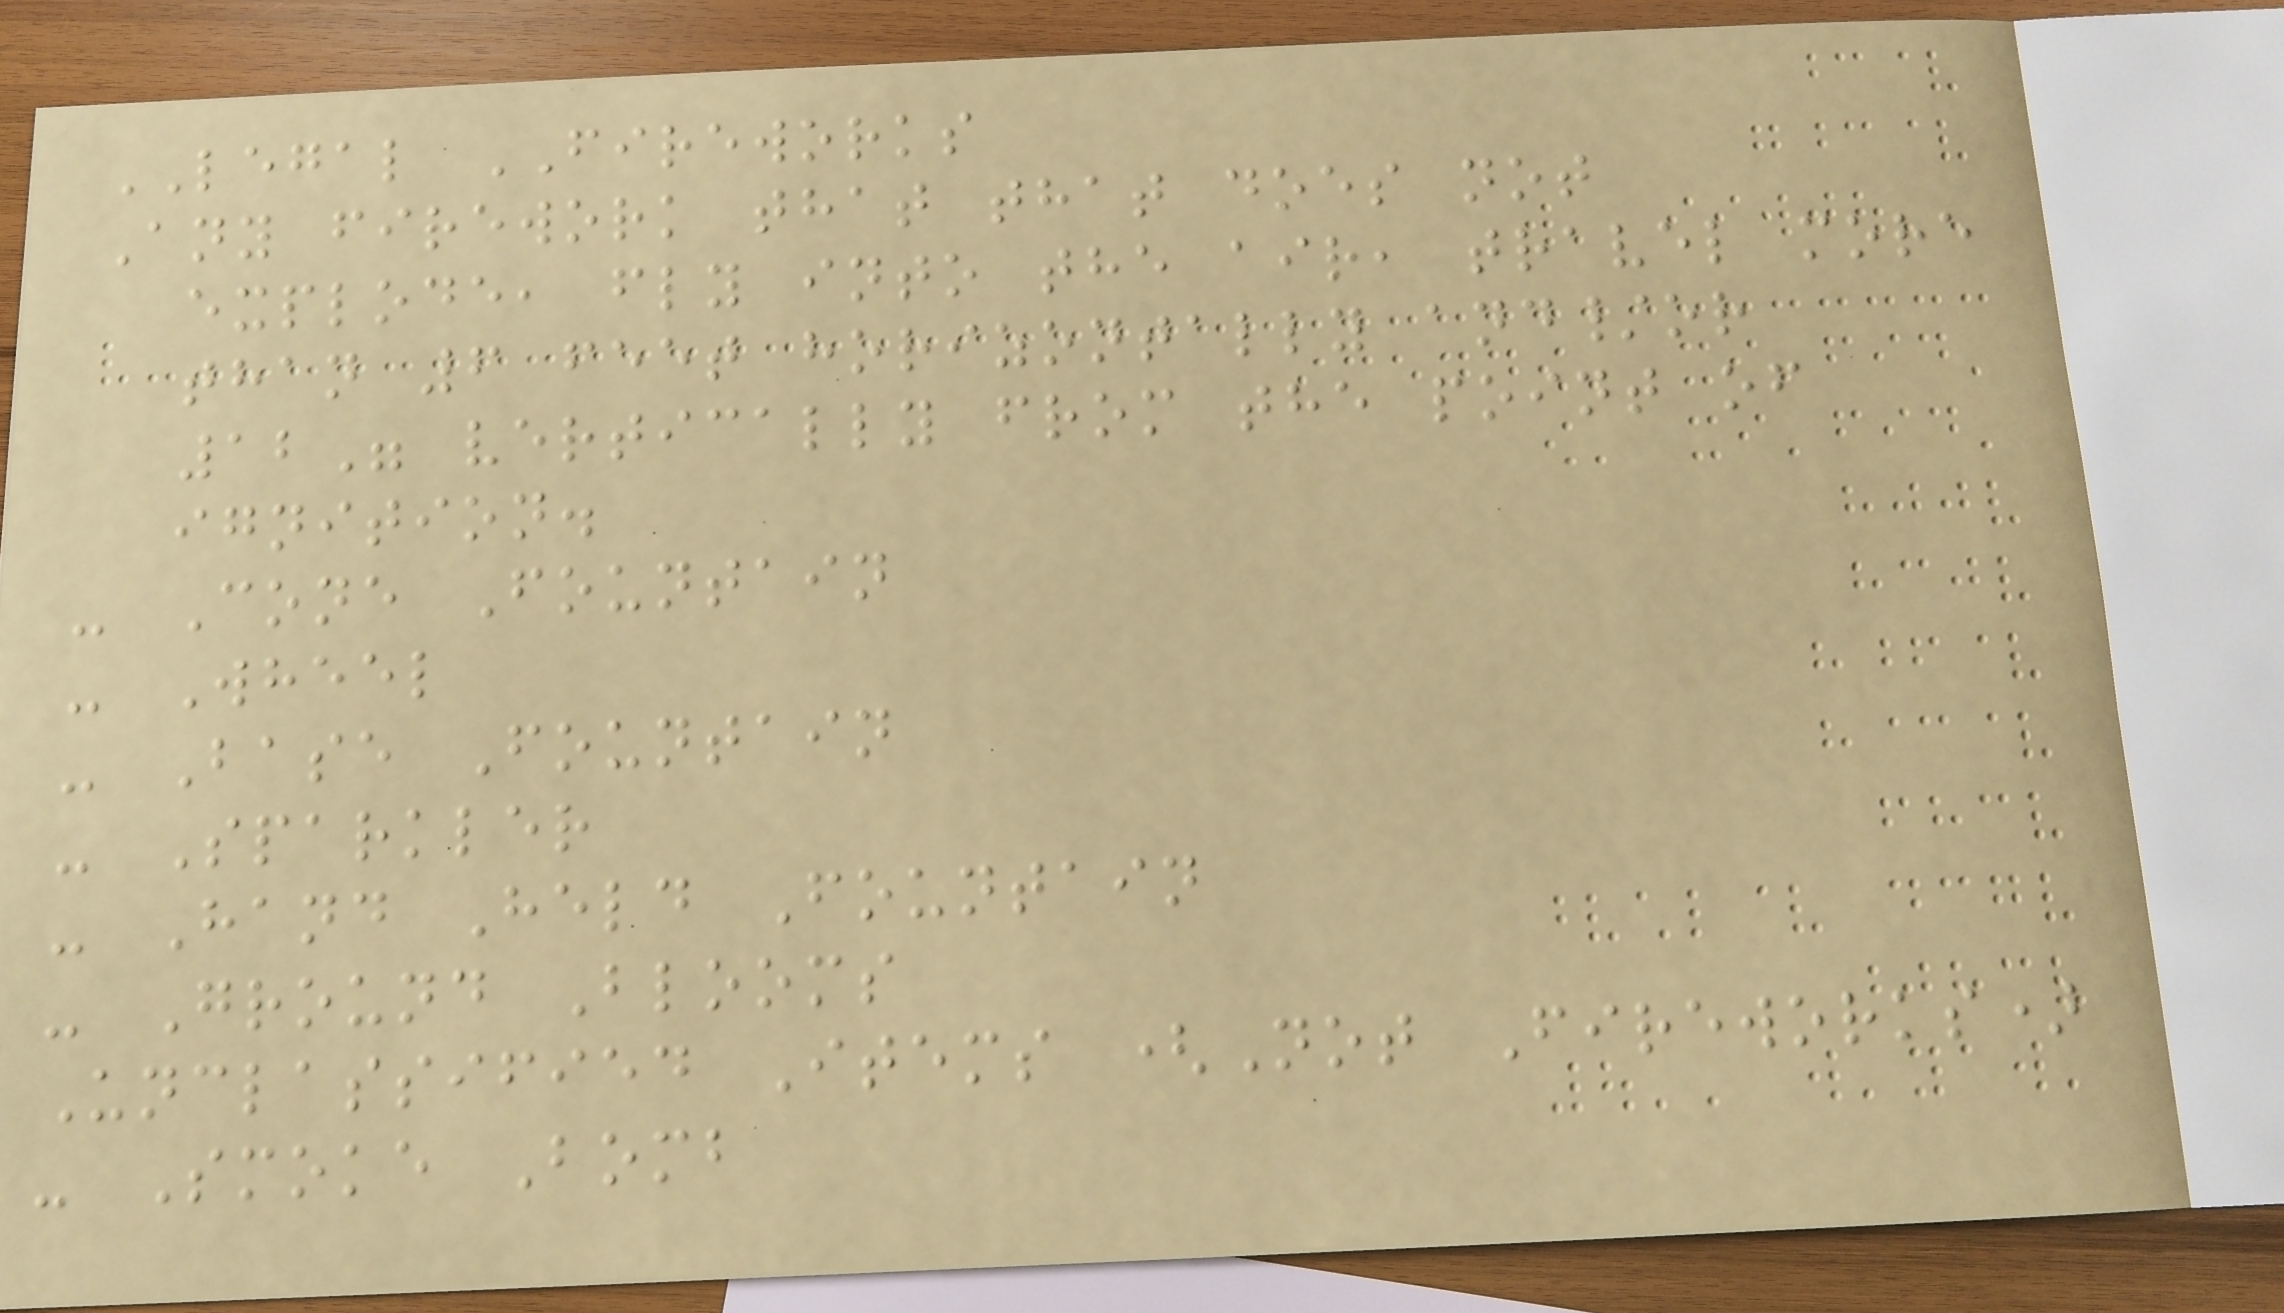LEGAL FIREWORKS
Any firework that that does not
explode, fly into the air, travel more
than 6 feet horizontally and/or
12" vertically from the point of
ignition.
- Cone Fountain
- Wheel
- Base Fountain
- Sparkler
- Hand Held Fountain
- Ground Blooms
Unclassified Items (Not Fireworks)
- Smoke Bomb
